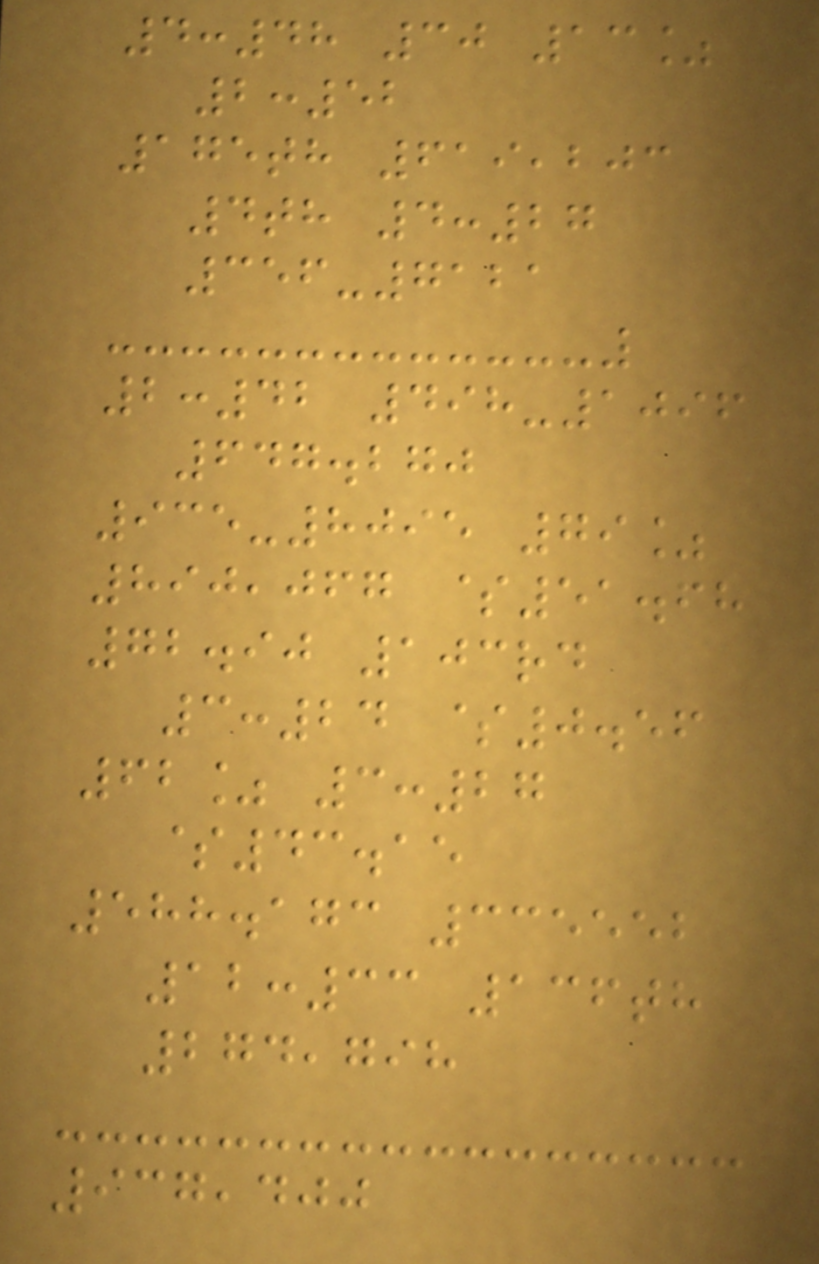4:48 30 13%
2:52
175th 619,203
4th 4:27
356-7121
2:42 498-1096
647.270
935-8095 79%
890,067 $51.68
72.90 103rd
3:24 $0.56
62% 3:27
$43.15
588.173 335552
12:33 136th
274,798
937,400
